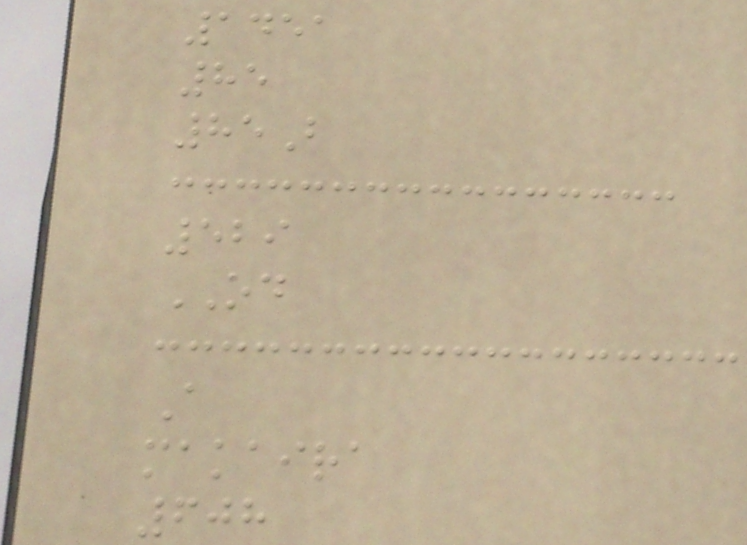1451
85
85B
529
OD
A
makaira
608
